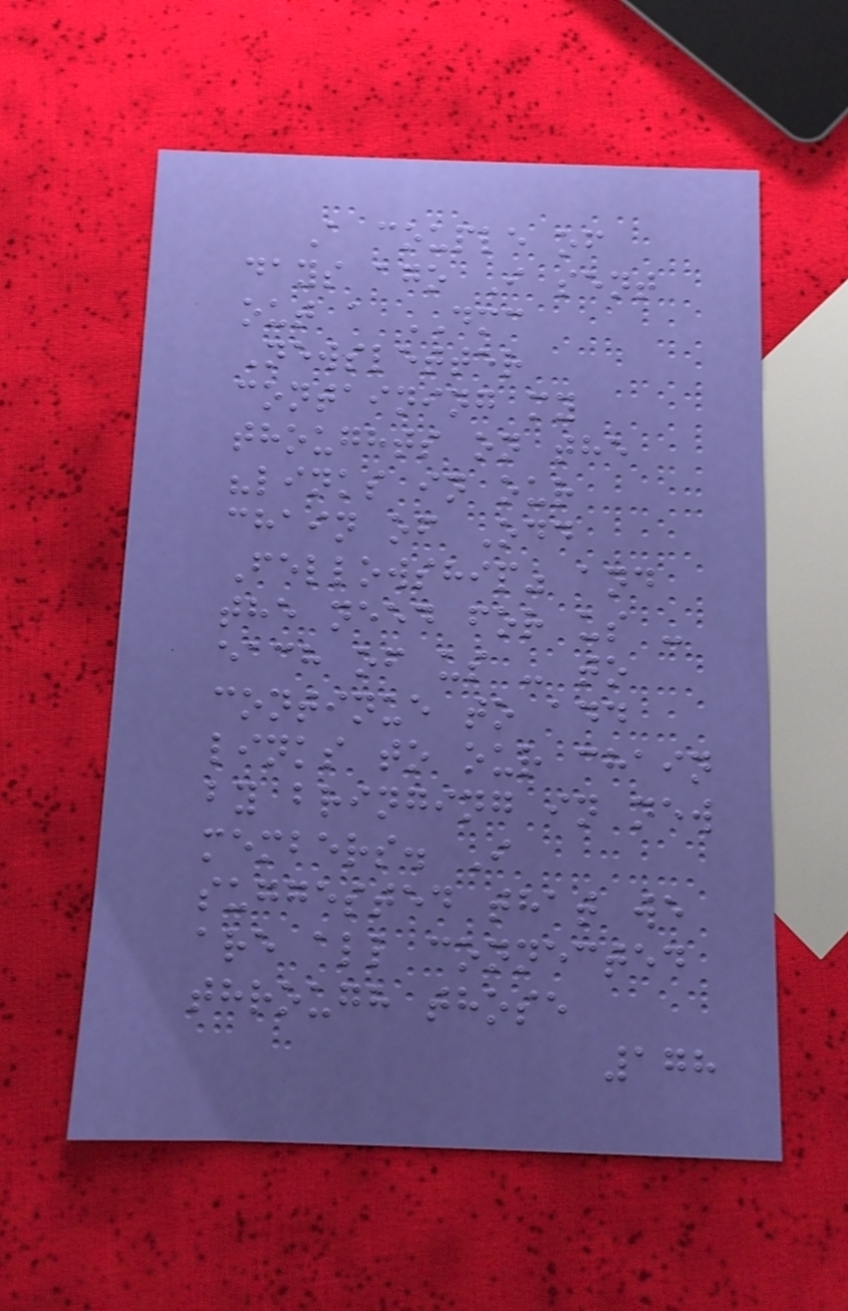A couple of
days ago I sent
out a DMC
Newsletter
containing my
thoughts on the
"links in our
chain of Odd
Fellowship" and
the need for us -
each of us - to
continue to add
links to our chain
by bringing in new
members. I
suggested that we
are all connected
through those
178
